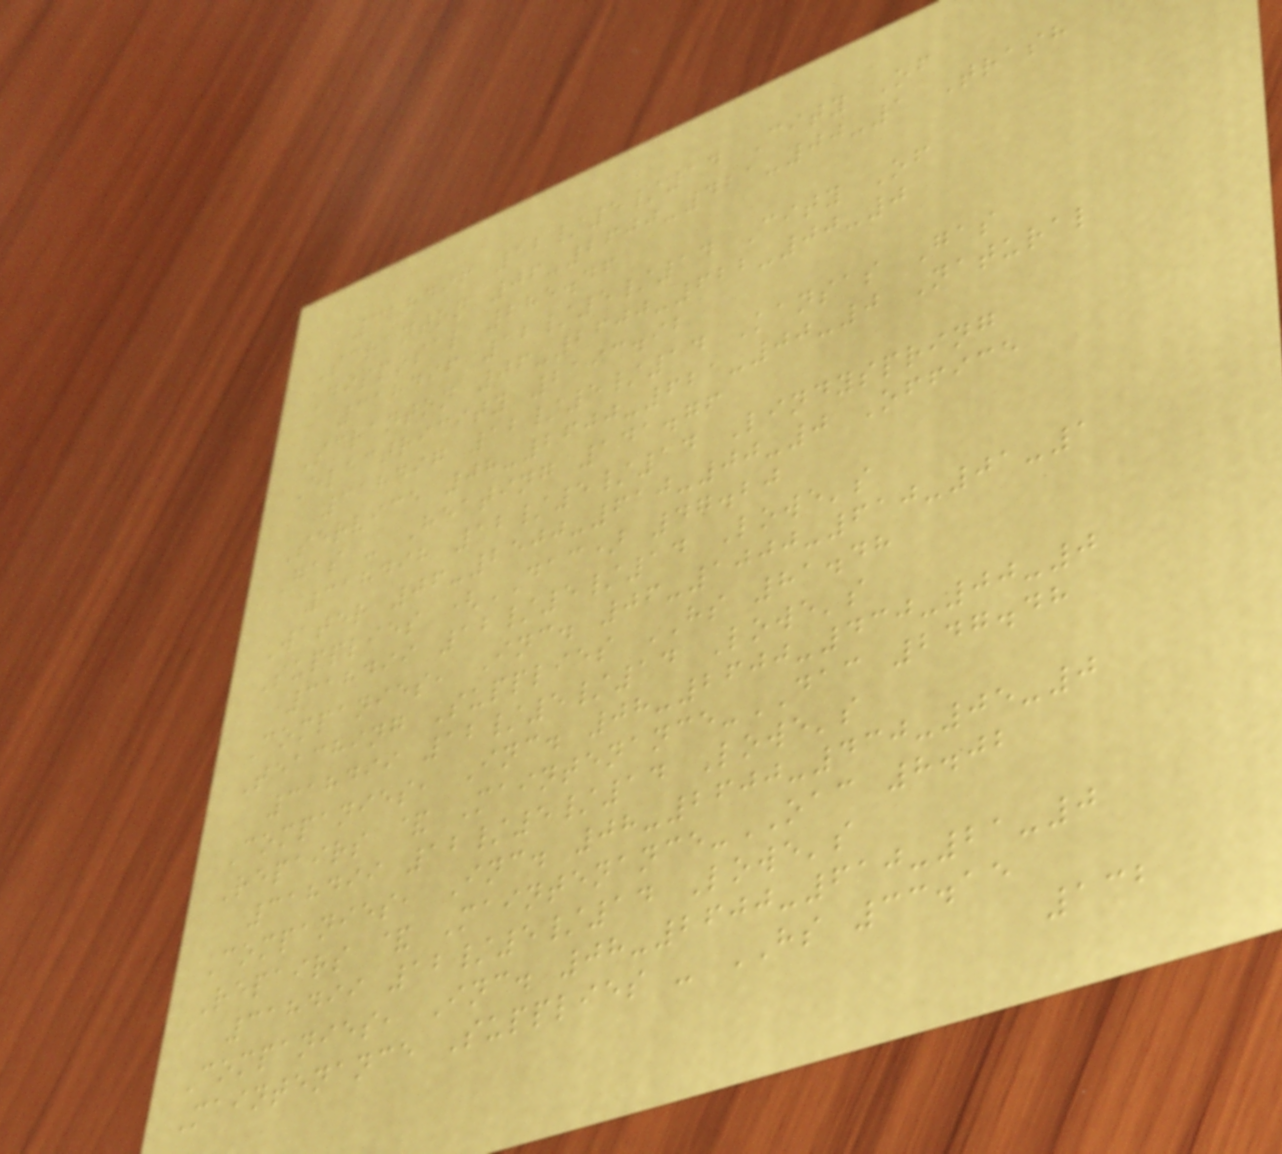318496 12/5/14 City Of
Scranton 06-2600-421-00-1 Trash
Disposal 285.46
318496 12/5/14 City Of
Scranton 06-2600-622-00-0
Electricity 2193.92
318497 12/5/14 Kansas Gas
Service 08-2600-621-00-0 Natural
Gas - Heating 141.76
318498 12/5/14 Lindyspring
Water 06-2500-610-00-0 Office
Supplies (DAC) 47.20
318499 12/5/14 Lowe's
Companies, Inc. 06-1000-610-01-1
Teaching Supplies HS 81.48
318499 12/5/14 Lowe's
Companies, Inc. 08-2600-430-00-0
Repairs & Maintenance-DAC 247.48
318499 12/5/14 Lowe's
Companies, Inc. 08-2600-430-05-0
Repairs & Maintenance-OAC 8.02
318499 12/5/14 Lowe's
Companies, Inc. 08-2600-610-21-0
Maintenance Supplies - HS 33.15
132
